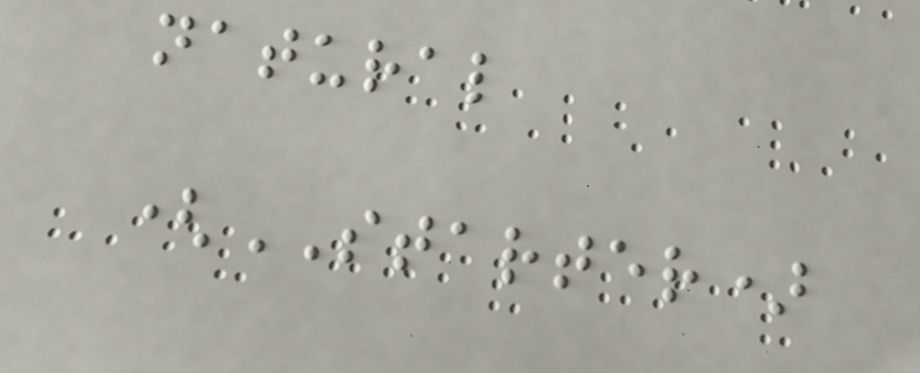natural
(STARTER)
